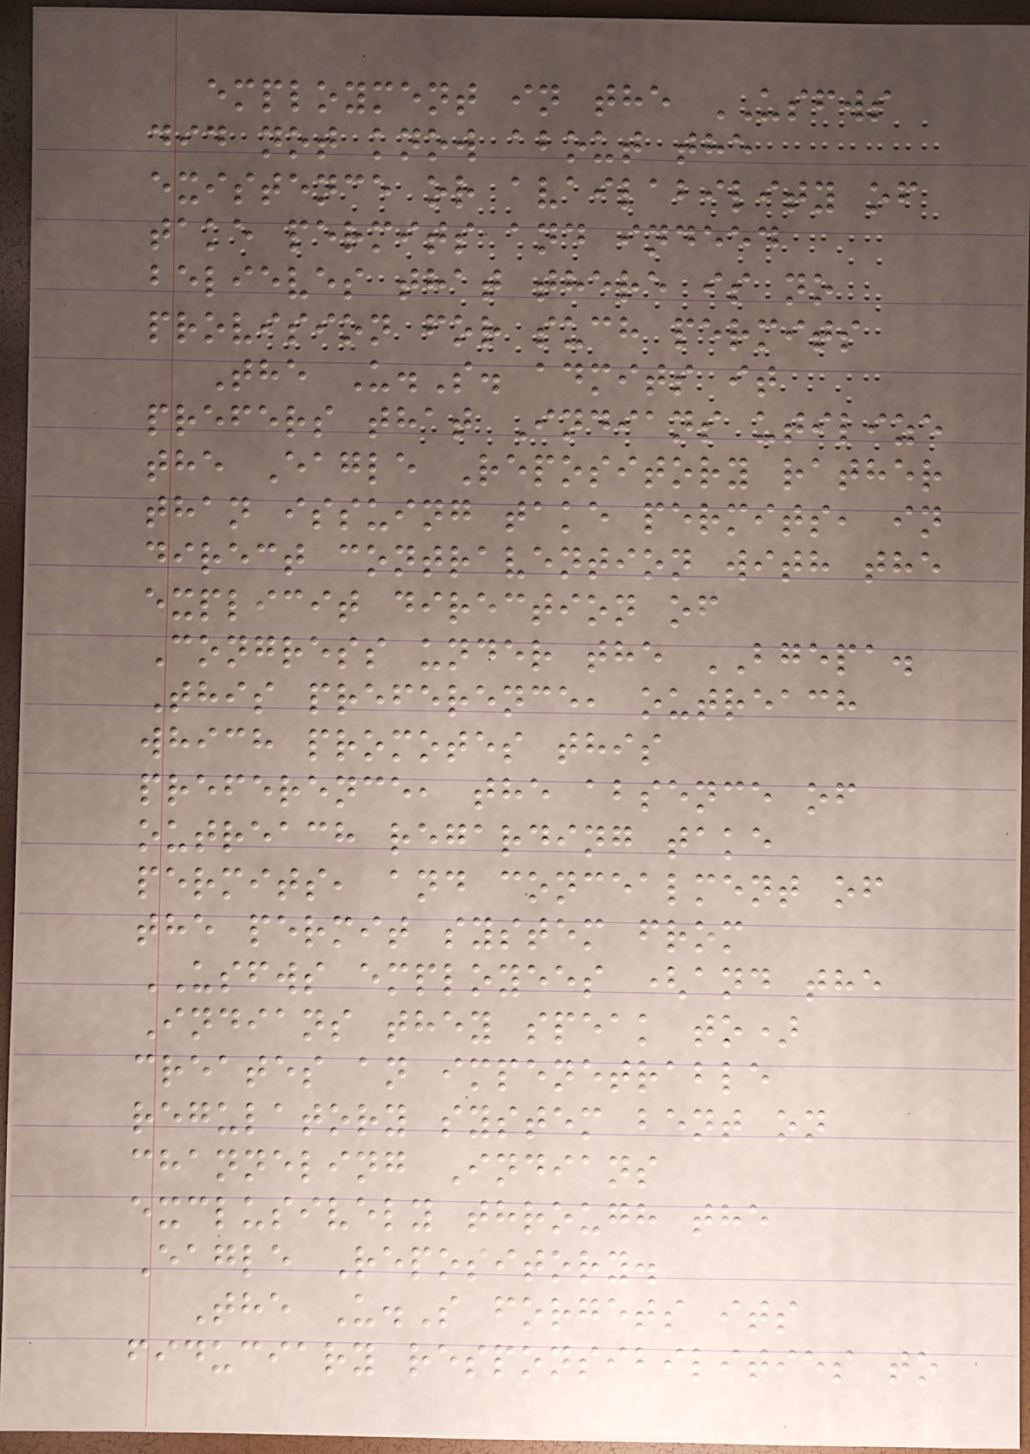employment in the USFWS
did not know about the
existence or availability of
take permits and indeed
believes that there is no
provision for such permits
The U.S. admits it
prefers that Indians utilize
the Eagle Repository rather
than issuing take permits, in
direct contravention with the
explicit direction of
Congress under the BGEPA.
This preference, outreach
which promotes this
preference, the absence of
outreach regarding take
permits, and concealment of
the permit system from
USFWS employees (and the
Indians they speak to)
creates an impenetrable
regulatory system bent on
channeling Indians
exclusively through the
Eagle Repository.
The U.S forgets its
fiduciary responsibilities to
